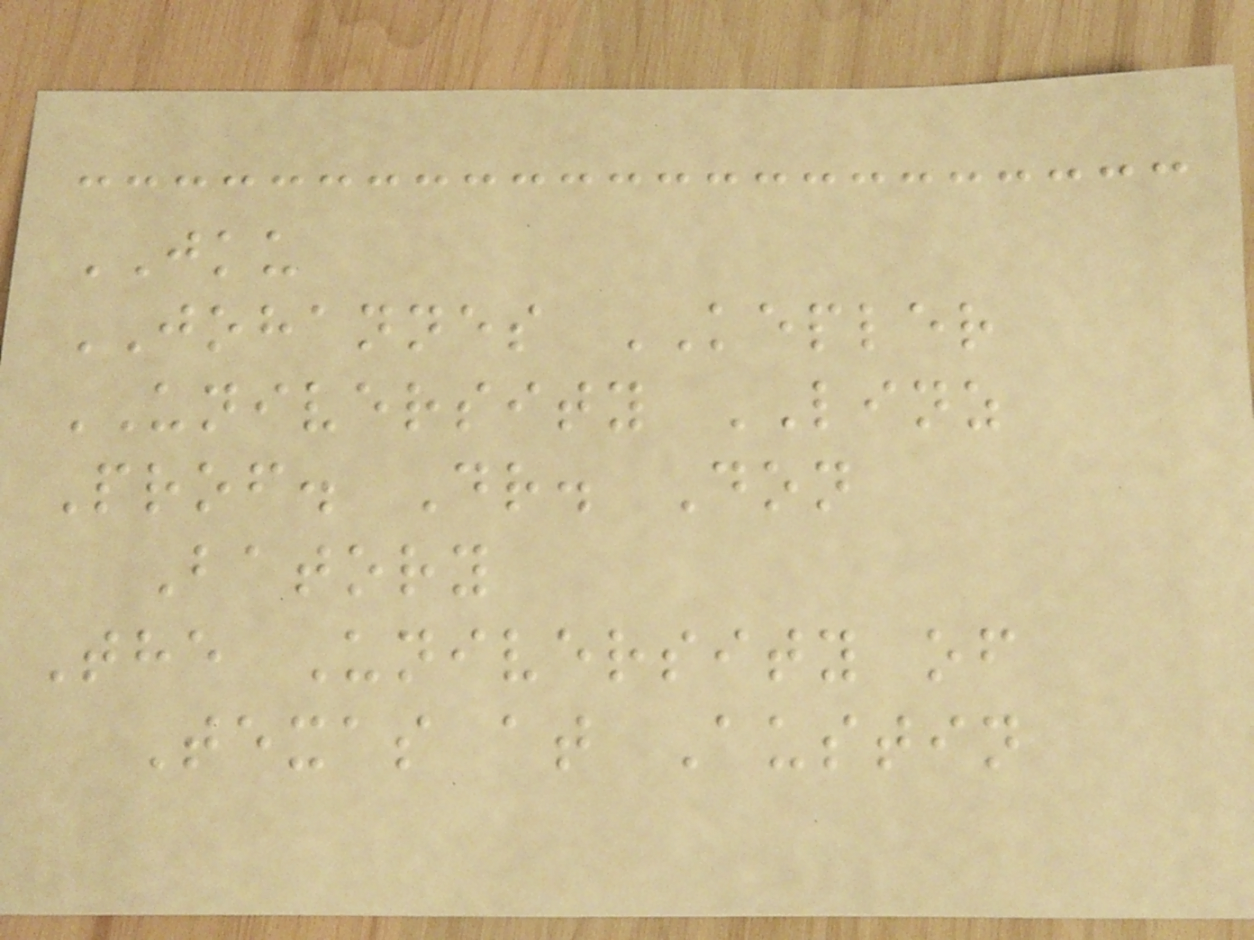JKU
JOHANNES KEPLER
UNIVERSITY LINZ
Prof. Dr. Don
Batory
The University of
Texas at Austin
